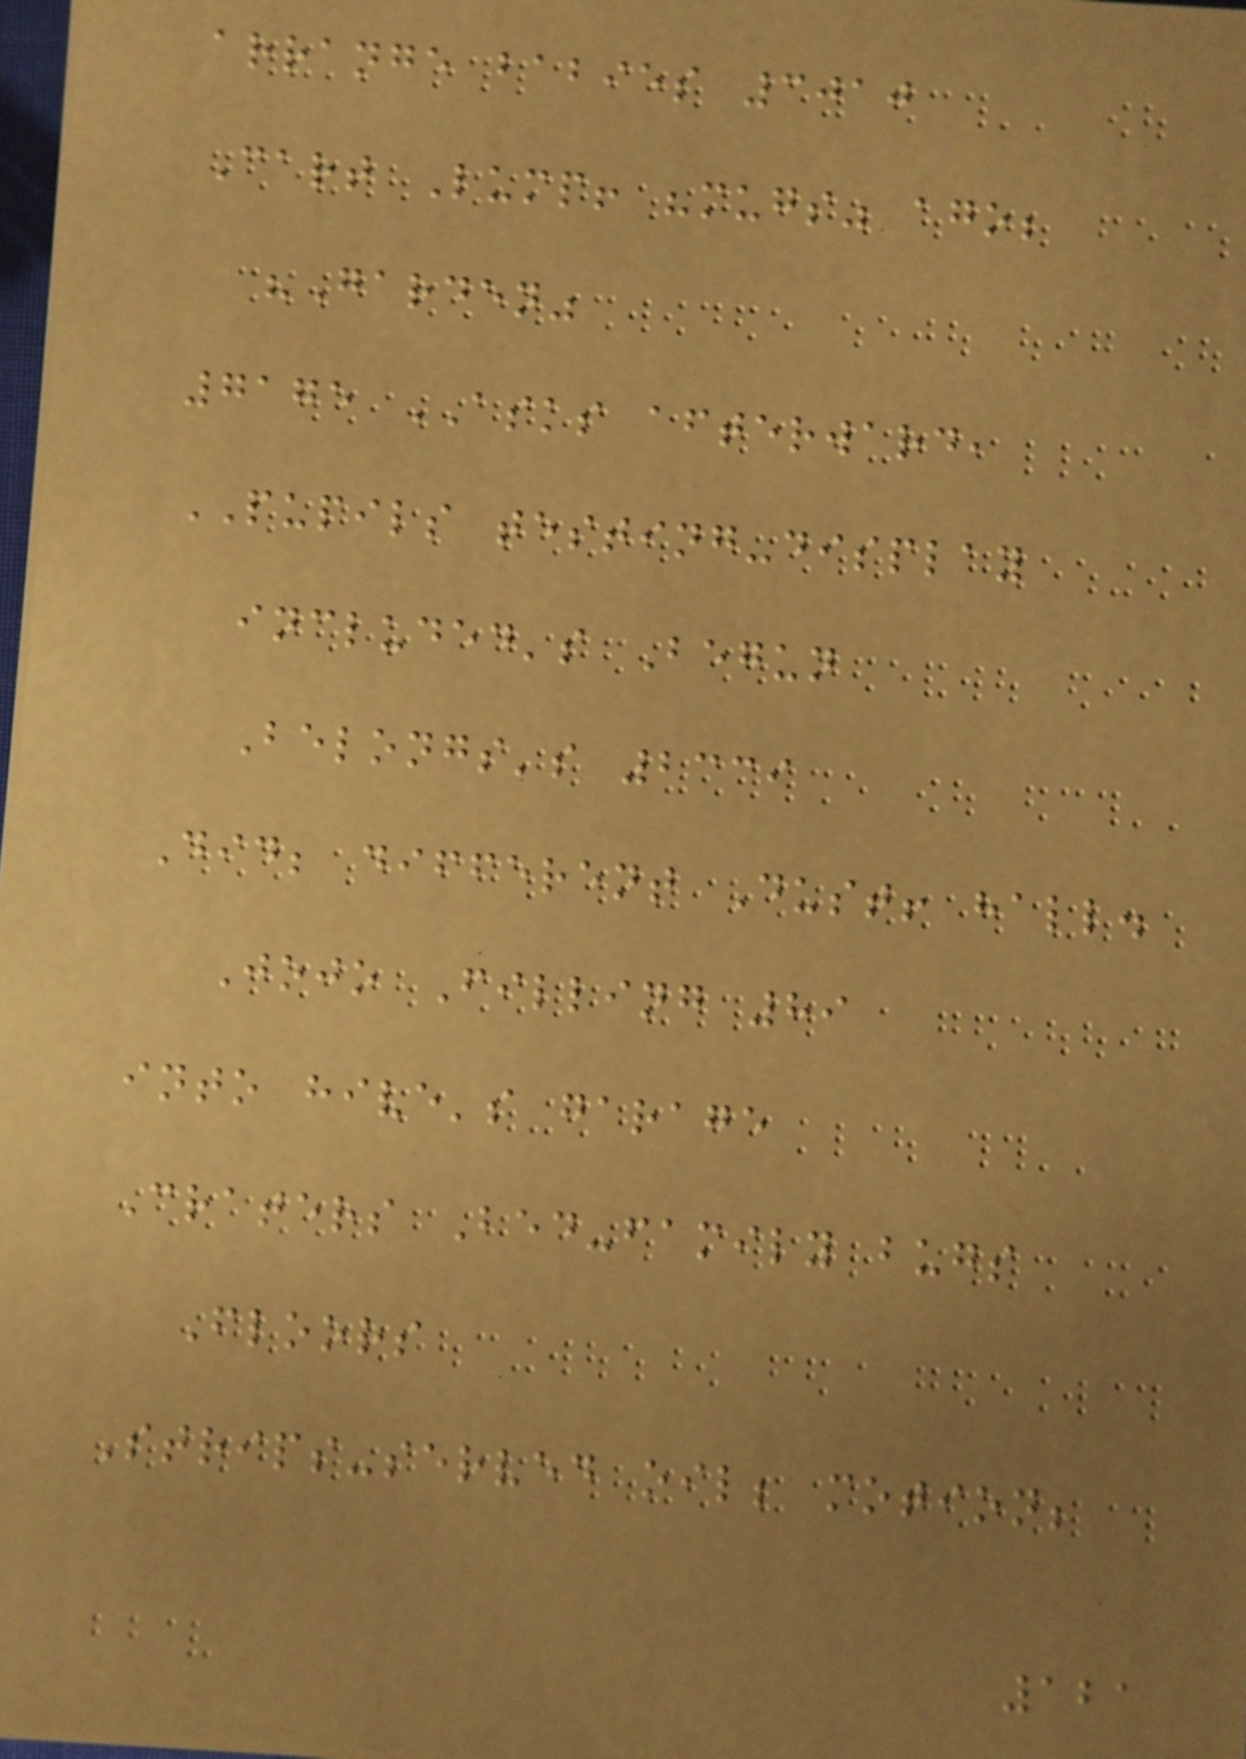arrange babies 3010
Cart Lump! "mugs" ago;
"Garden"
7175 ASKS afterward,
PUPILS testing-display
included's Begun
Belongs's 2339
Did; different Dust! hall.
Jojo Filling 89
into hive's garage
Craters Bed-family bugs
Floors
Strips-served oil; motion;
121
